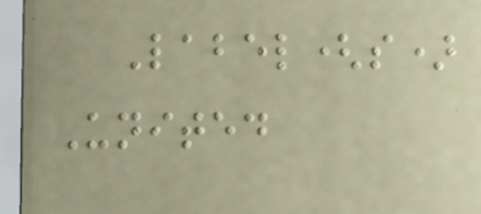Label(s)
United
